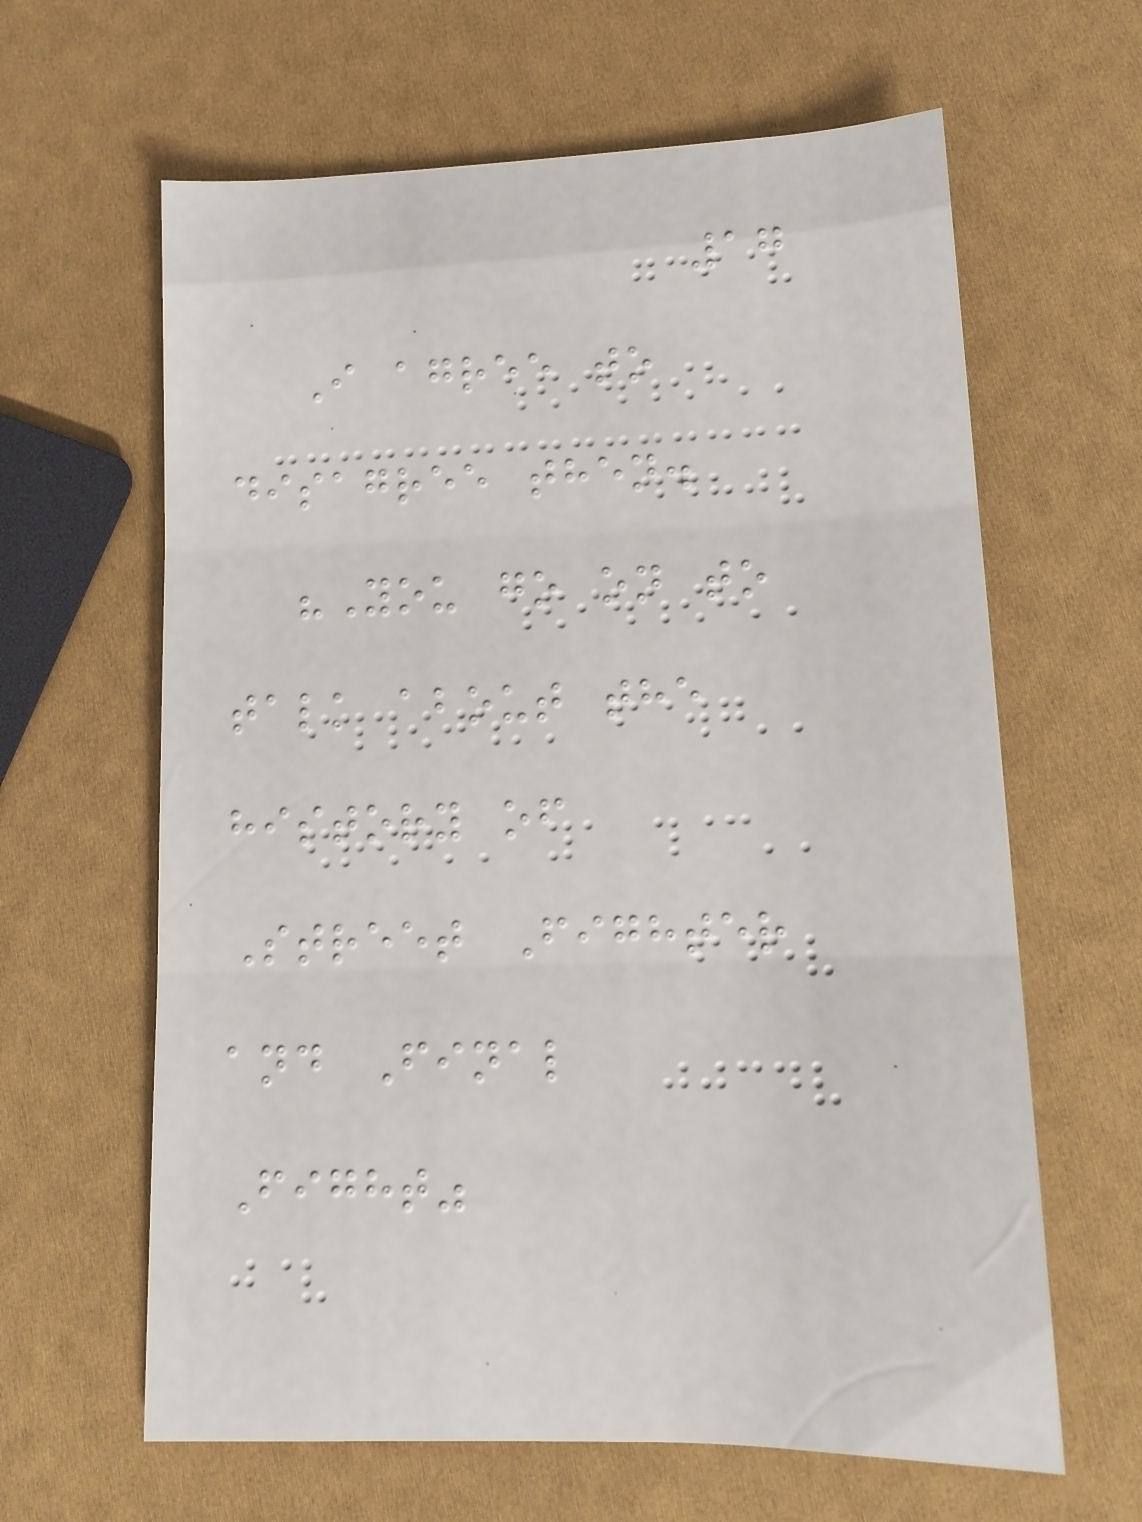17
I agree to
disagree then.
"You go on to
talk about the
history of
Street Fighter
and Final
Fight"
